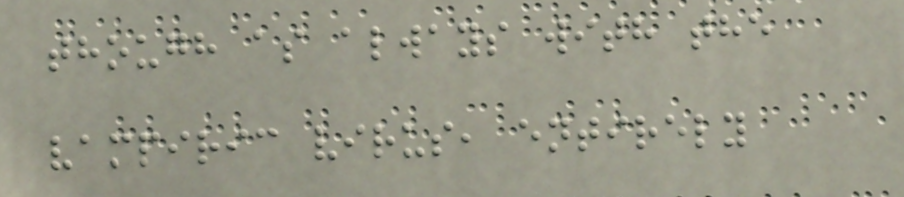though as always with the
vampiric virus, entirely
